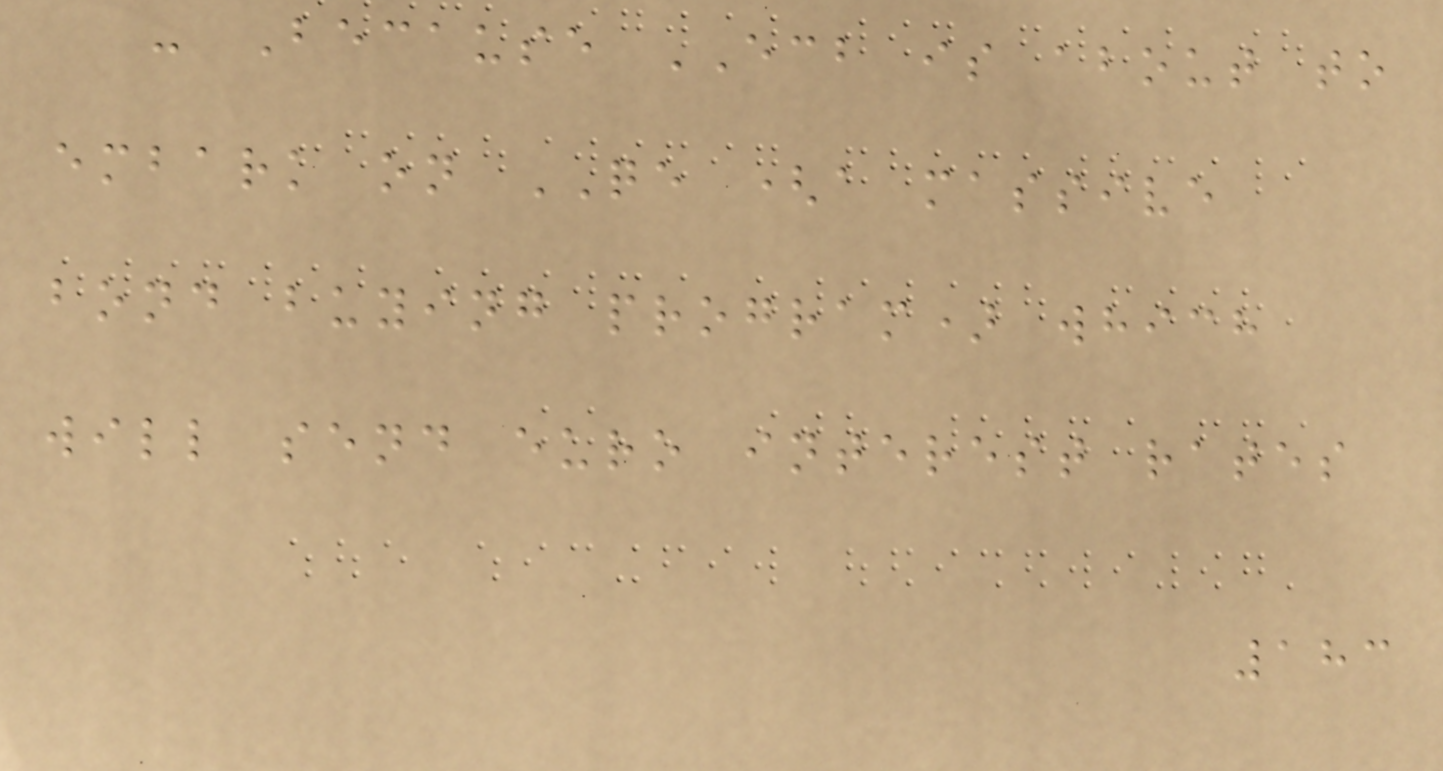- Because ECB is about to
embark on QE (a massive
bond buying program) which
will send euro interest rates
183
